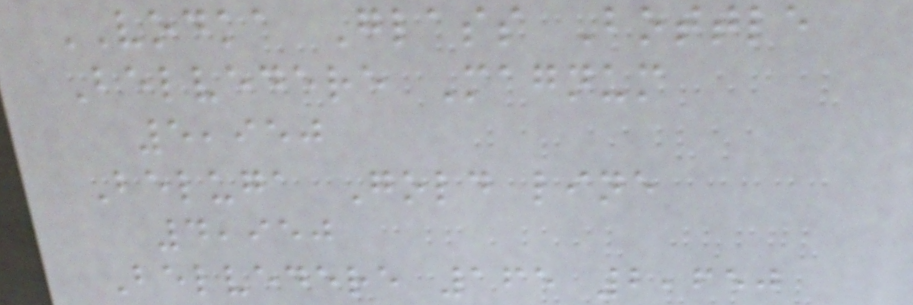VODKA Glass Bottle
Belvedere Magnum
5,950
Beluga Gold line
4,950
Belvedere 165 2,650
